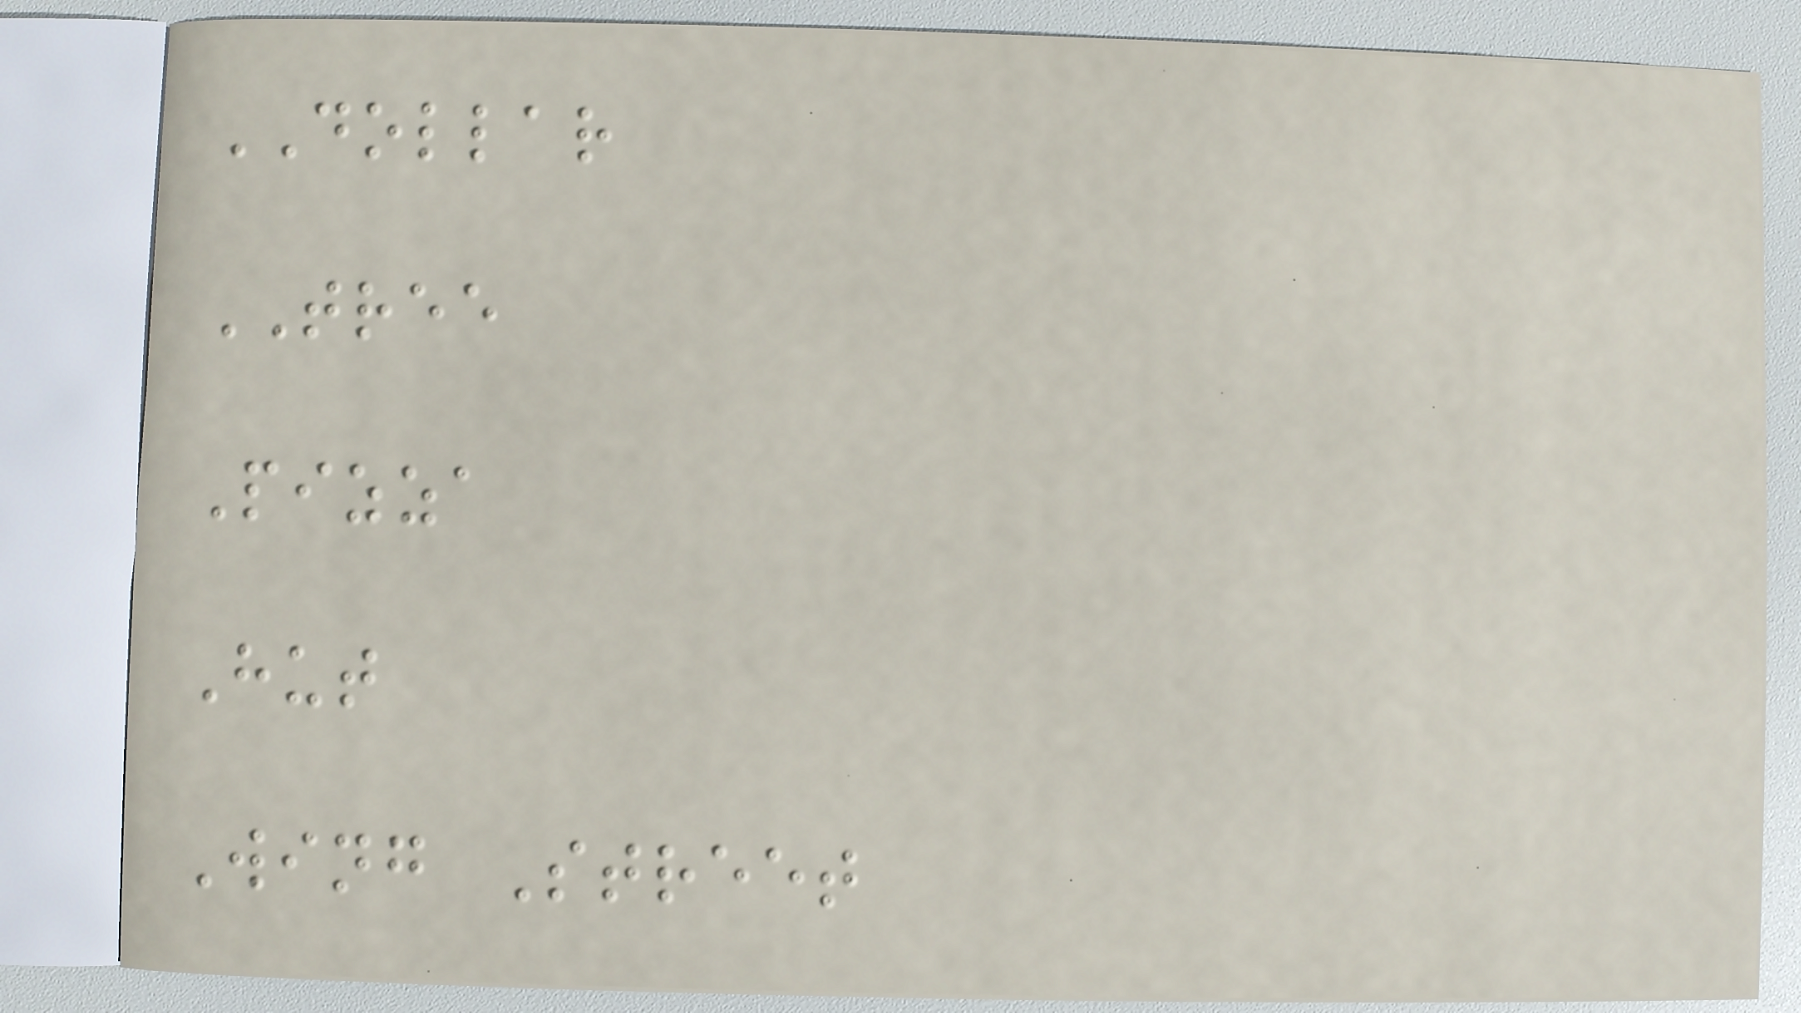DOLLAR
TREE
Pizza
Hut
Wing Street
